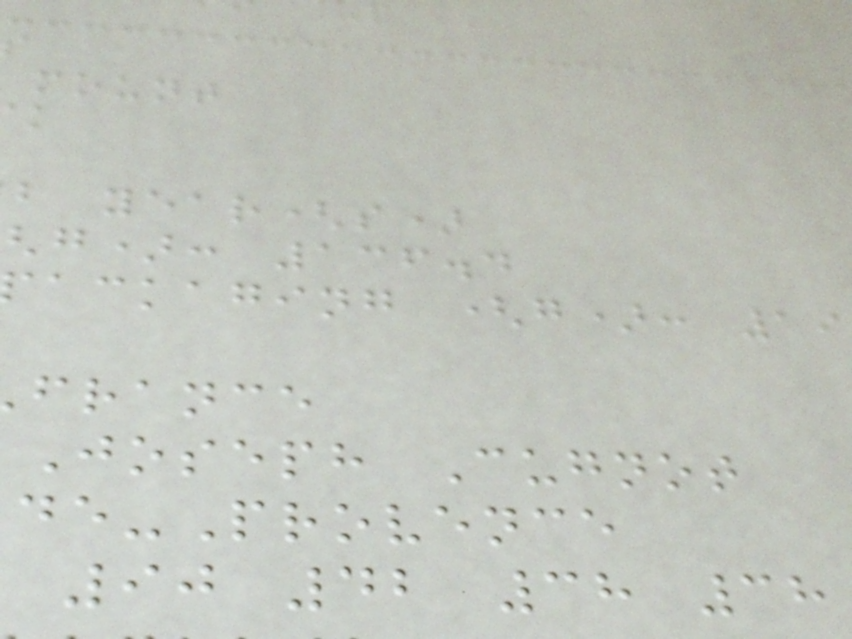mount
b year(s)
g): 136.4
ackaging (g): 19
france
Joseph Cugnot
de-Provence
90 42 38 38
